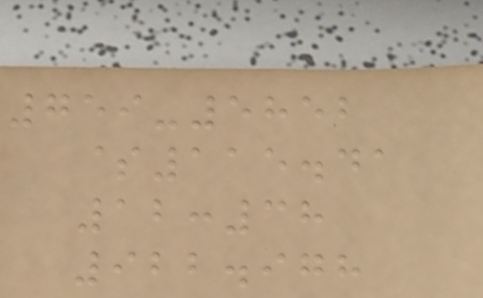759-5852
$115.41
12:38
922.978
